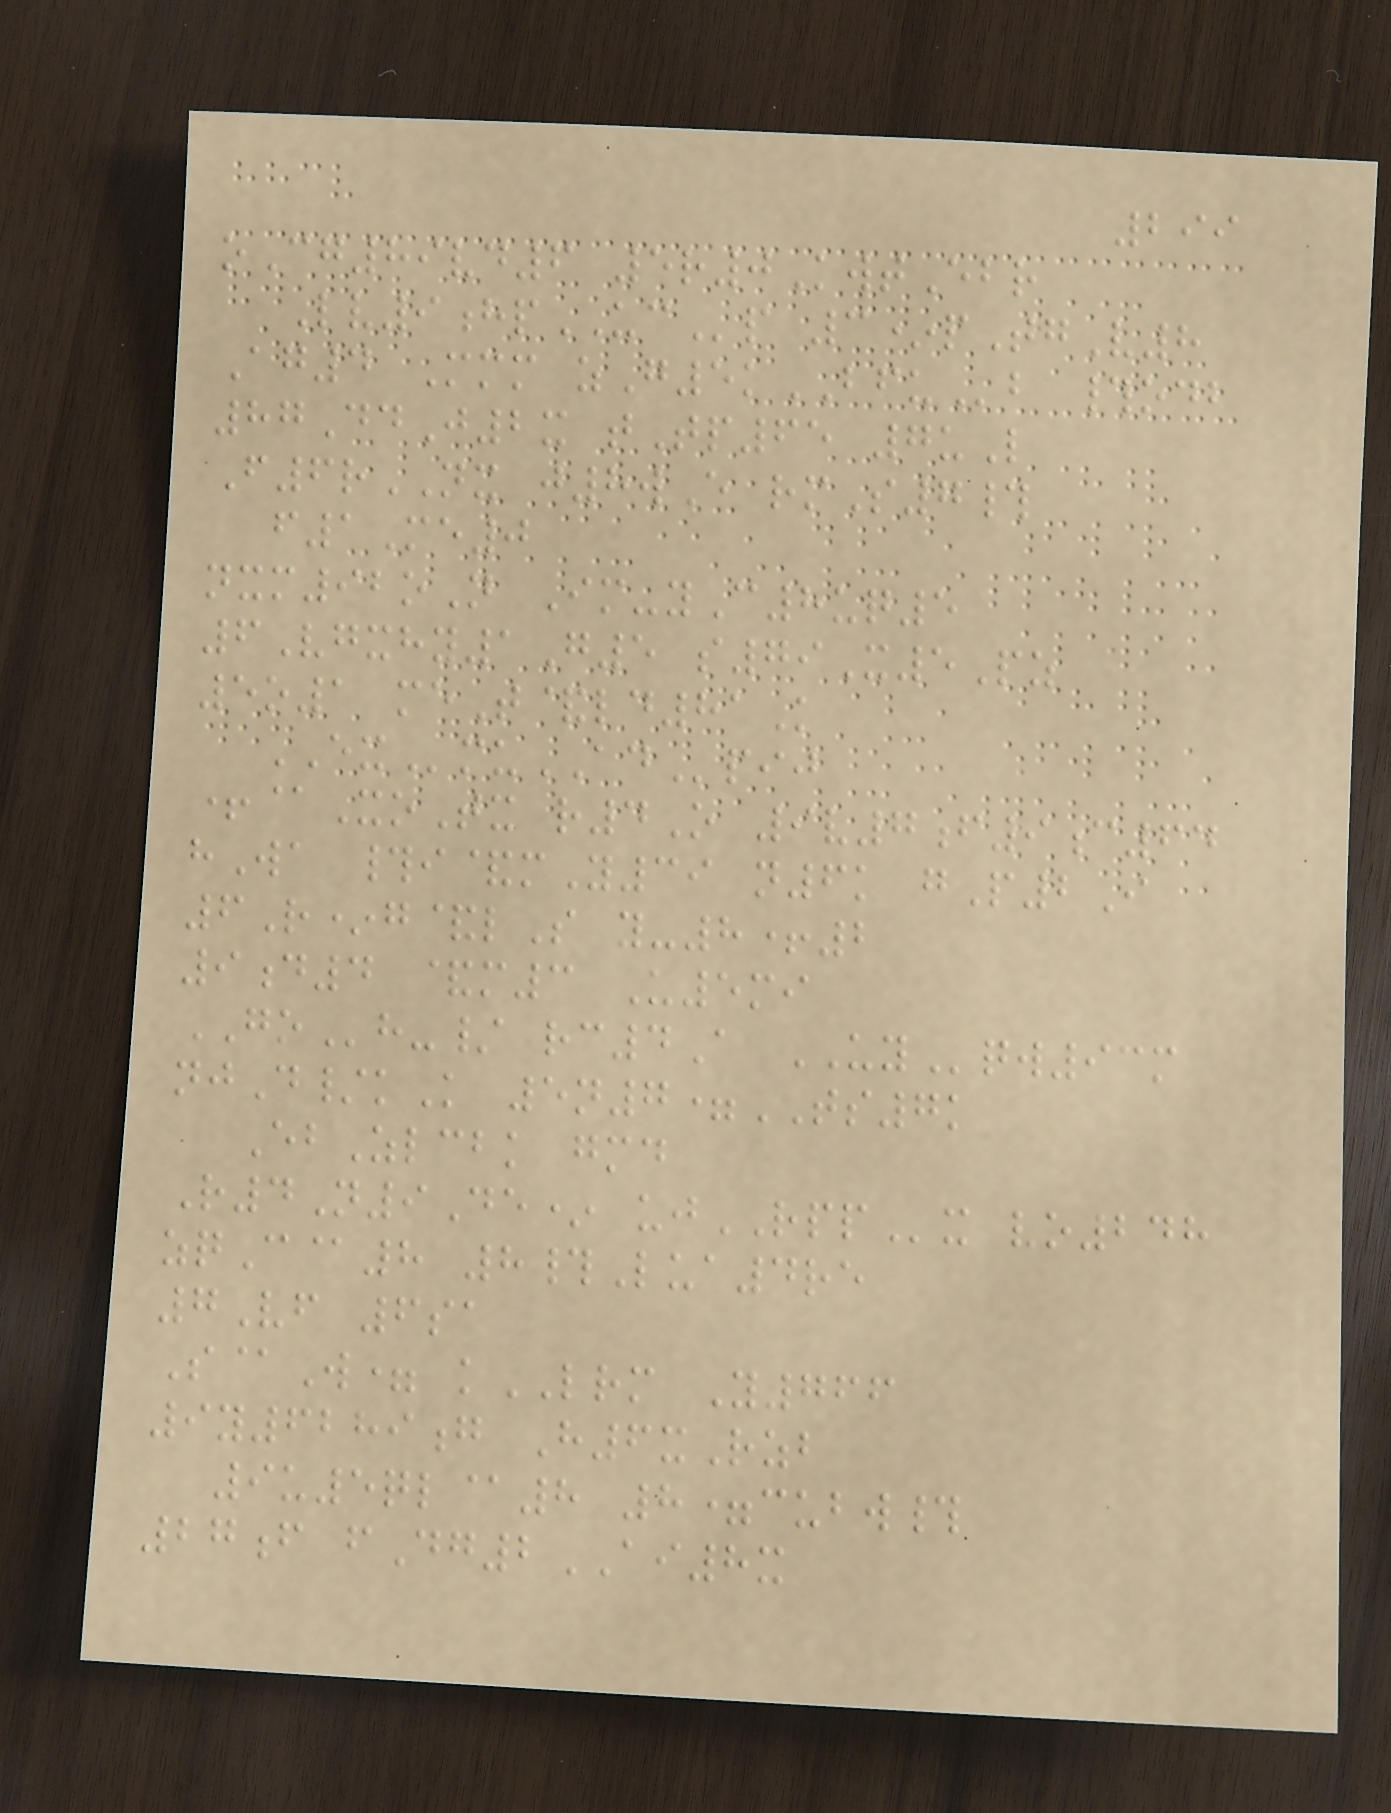299
oCg89vd6 5r0KwtEbr
Lv9hpUCp 3*pTgV8
Ag4 Mmm zG5kBFUb #odb
87DdJ2x tTp65 7uL
F6rNX j8wE rmS7#
f1Me0
nxm92oN Im-yC8uq5
6Vgxhy1G5 s79X5Pz
5o1 meT&ld81K
EXmuADpij
+@XoTx r4O 9v7f9c64
hWa #i&mY39 n6k gP2I
6R*g&lS y-8+2
9d4 &m3 U5mi
GOh-/ rc4A UYqw93m
njD/kK 5n7=TS7k
EbZlcbk gmd
R4N9De* ujRPPx vo248
zqC@8 8#Lua4re
7Vf 6sa
S@W= kLRM Y766
9y6289g H6xRzb
9u5ql@8 8=cubw#
27f fDg2AI8x
